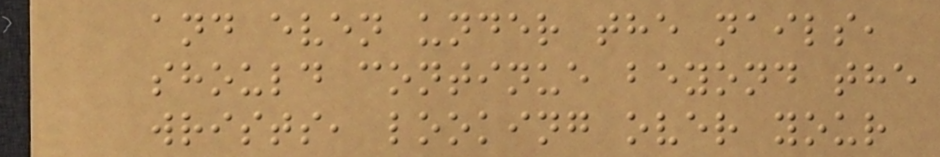and even under the nails,
should continue beyond the
wrists, looking over your
